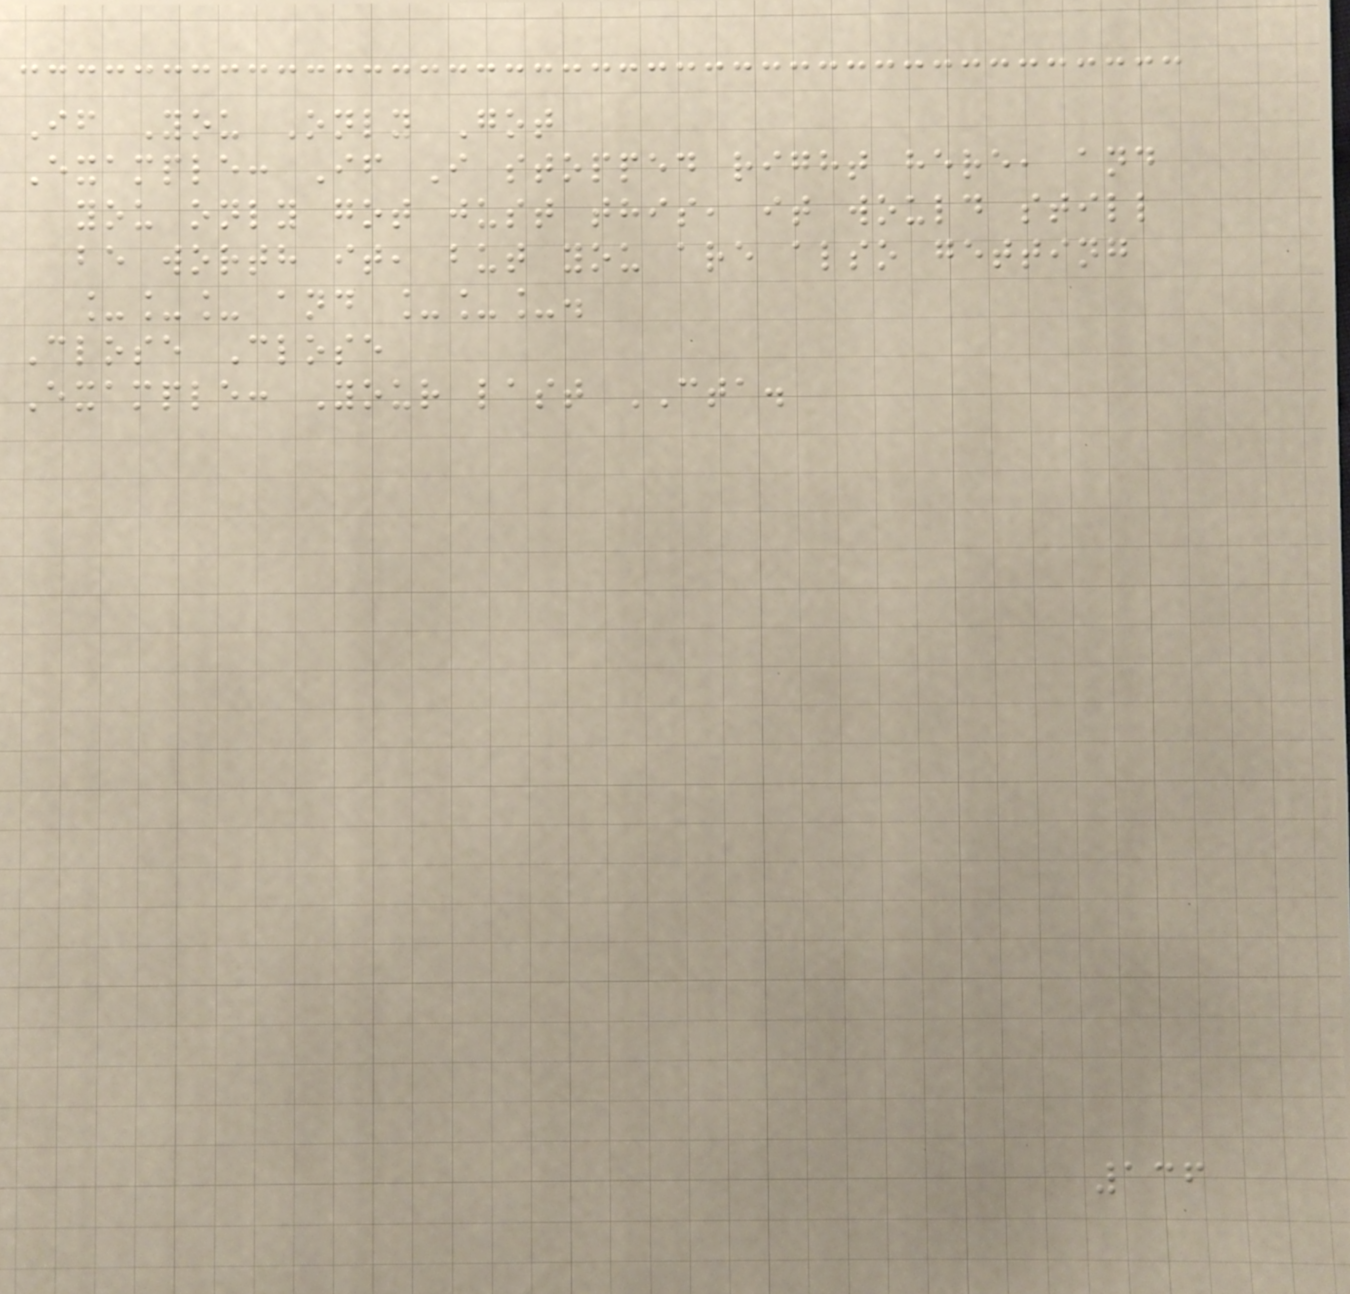If You Only Got
Example: If I stopped right here, and
you only got just this, it would still
be worth it, but you are also getting
___ and ___.
Close Close
Example: Your last CTA.
136
